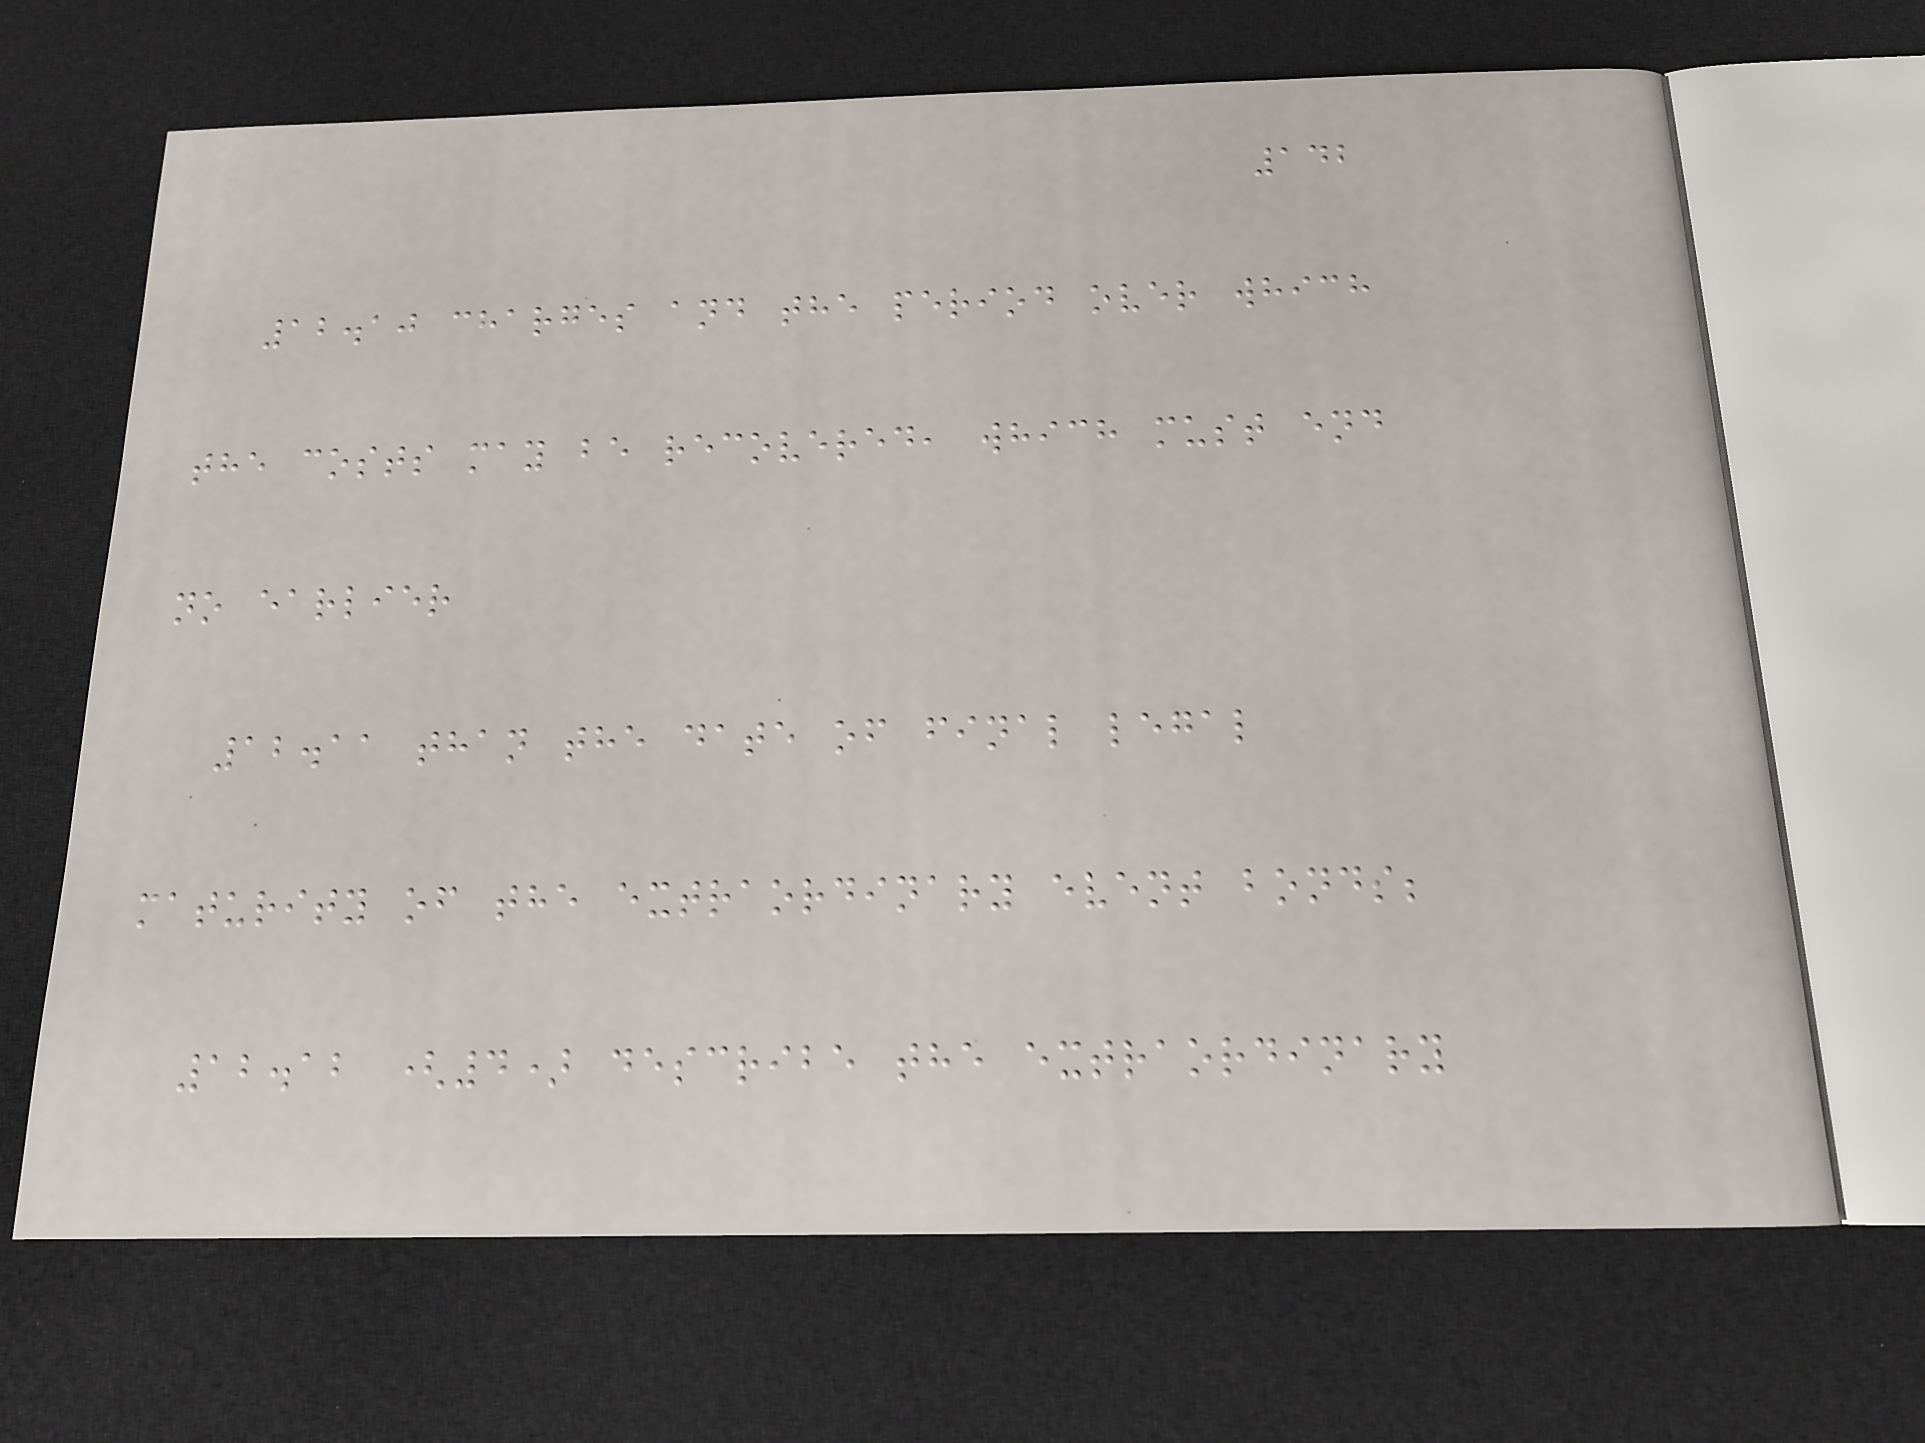142
12.10 charges and the period over which
the costs may be recovered, which must end
no earlier
12.11 than the date of final legal
maturity of the extraordinary event bonds;
12.12 (4) describe the extraordinary
